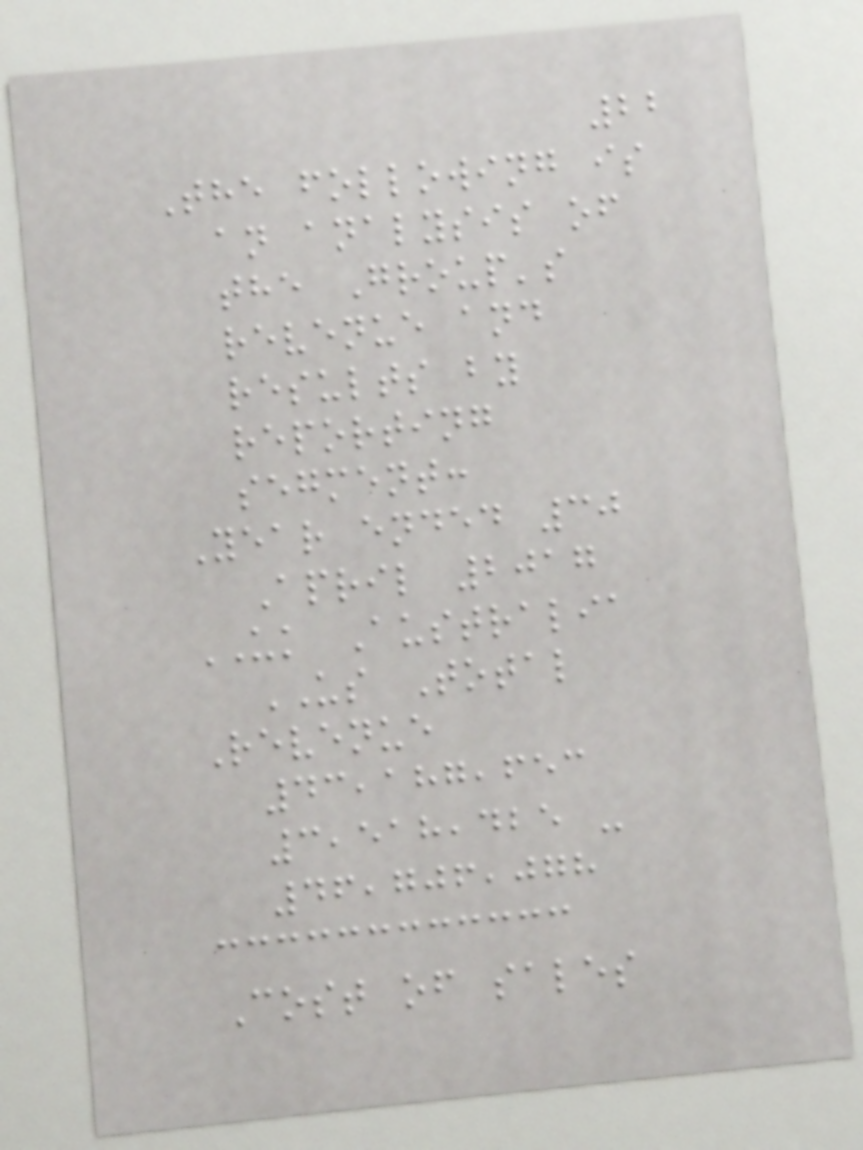22
The following is
an analysis of
the Group's
revenue and
results by
reporting
segment:
Year ended 30
April 2017
UK Australia
US Total
Revenue
43,187,653
3,518,425 -
46,706,078
Cost of sales
